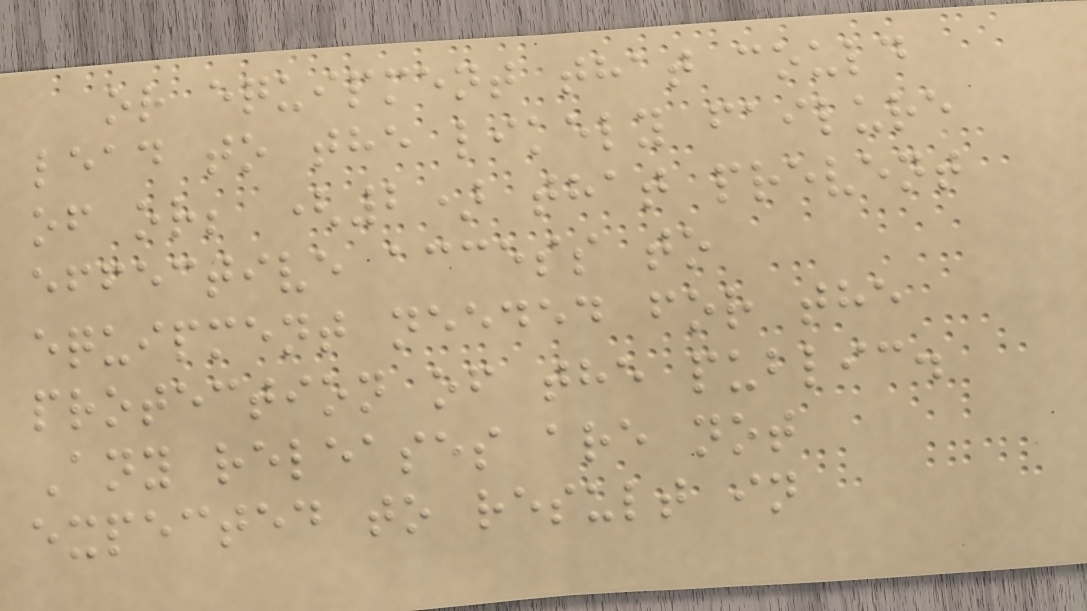or equipment that could
lead to the likely failure
of or; (2) that prevent
effective access to
equipment needed for the
protection of the public.
Any releases are not
expected to result in
